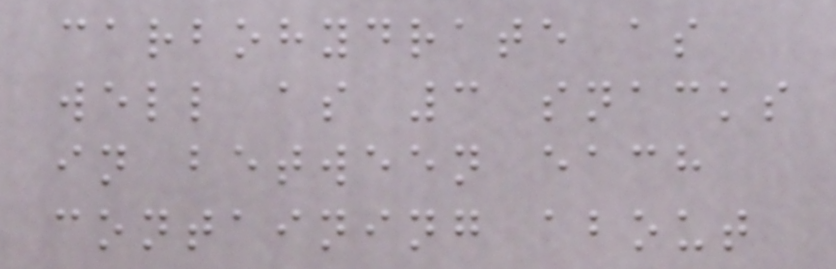carbohydrate as
well as 3 snacks
in between each
containing about
